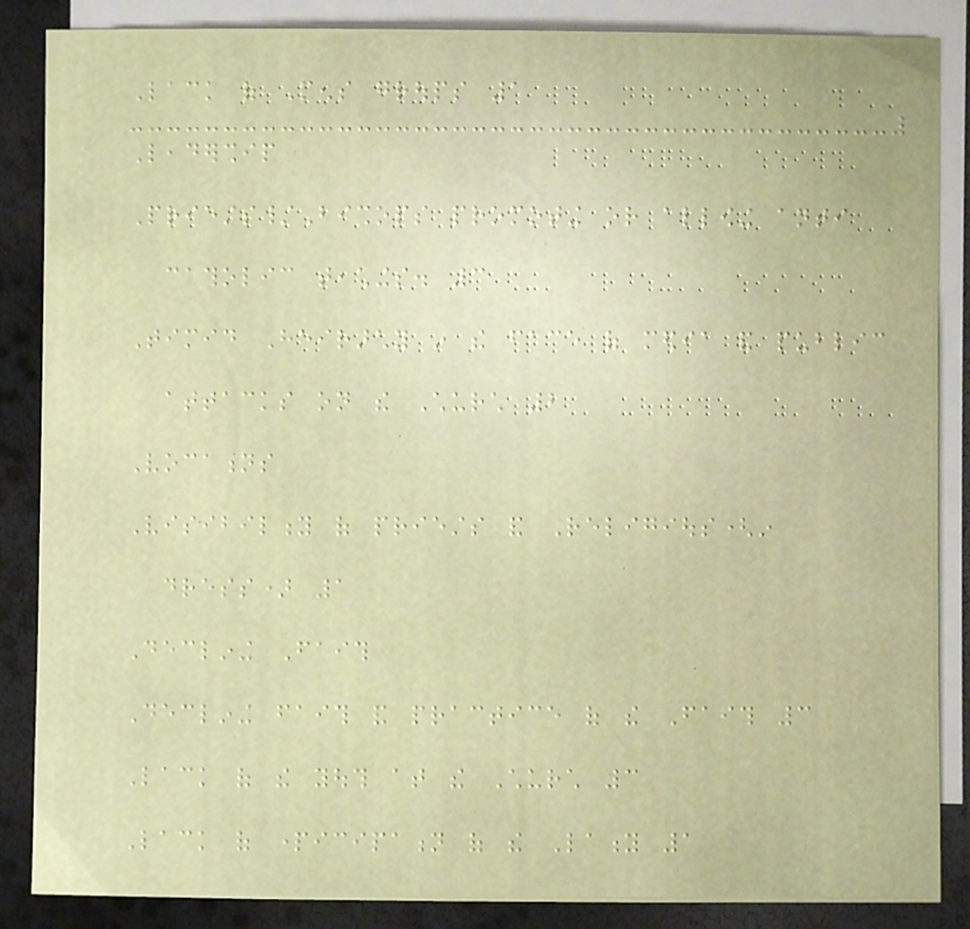Lack of Mens groups 1
Leadership
Priests/Bishops promoting or allowing anti
catholic teachings. 3
Timid Heirarchy in the face of media and public
attacks on the Church 2
Vocations
Visibility of priests and Religious(in
dress) 1
Declining Faith
Declining faith and practice of the Faith 3
Lack of the youth at the Church 3
Lack of participation of the Laity 1
